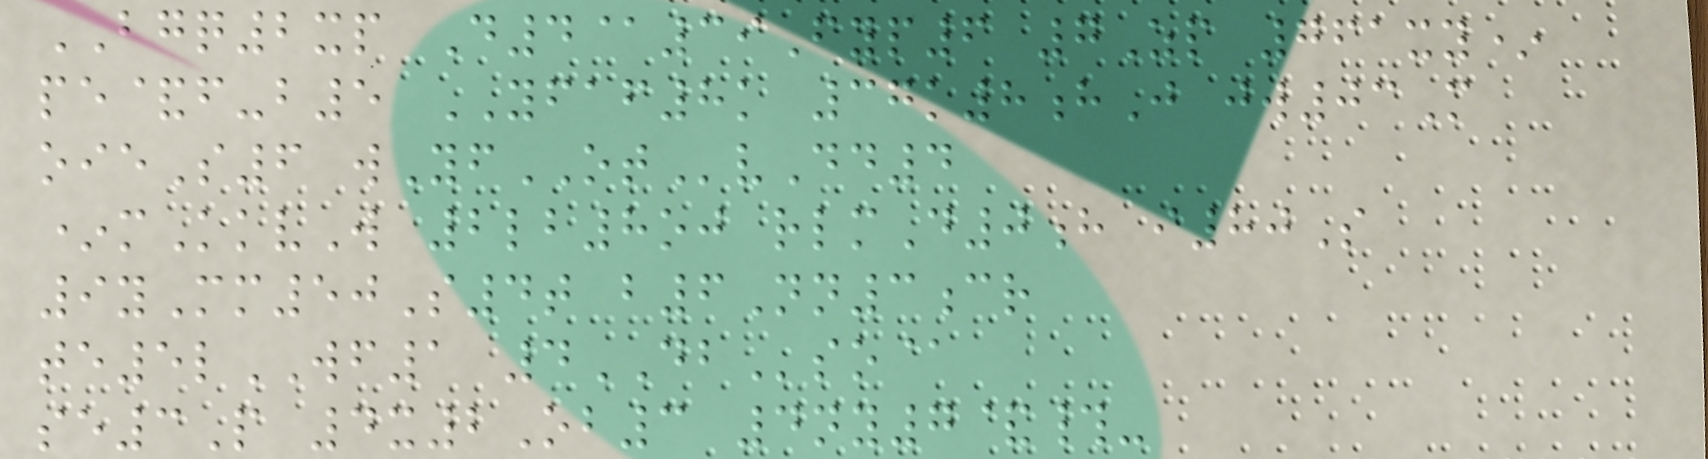BGQ2xp D4@39Fyp6 7Zp 761xy*
pe&f-b5 YFAF8k 37k8hJ jw03M
oieS6 wYfOTvDd4
*mKkvW 2lb8oj rlmD0h i80S
9yMm50S4t b6Nn3cr
te5lWF1 4DBso@
se3P 4x2Ob3 4ny7&#-
